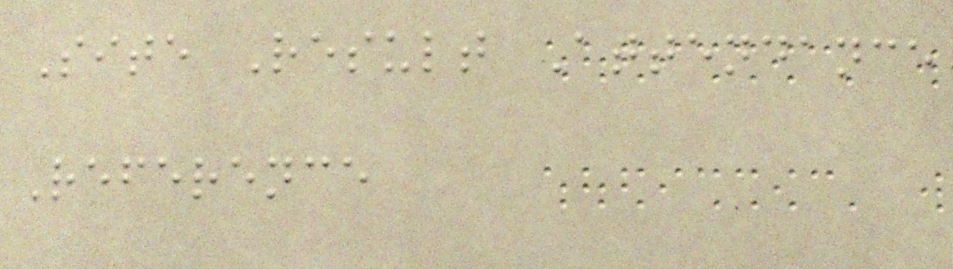Site Result Attendance
Reference
